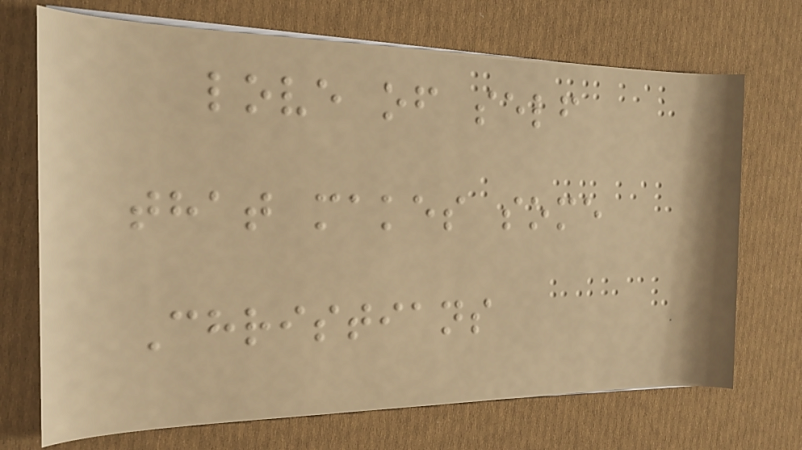love of self
that makes some
Christians
